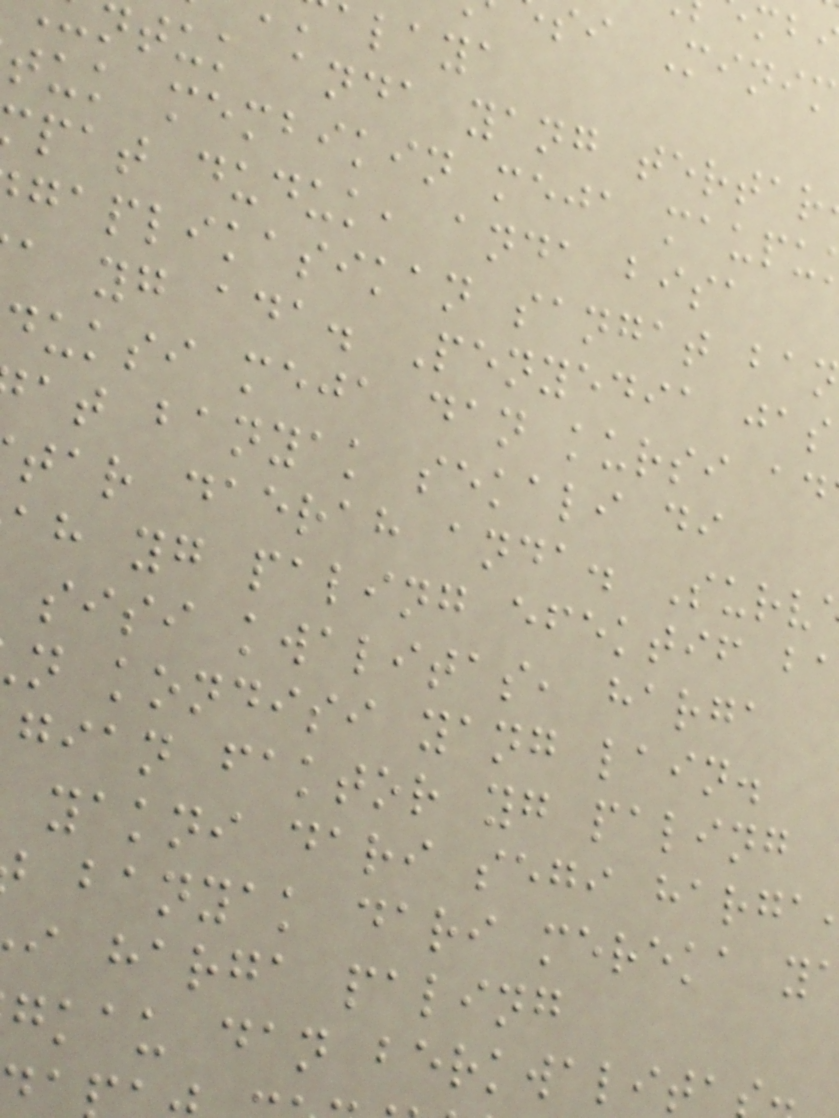si Minim
alaya
tuk anda yang tertar
tuk membikin meja maupu
pat duduk, anda bisa
gaplikasikan sangat ban
a yg ada. Penyedia jas
duksi meja dan kursi ad
at banyak sekali di
tar daerah anda. Surv
ah yg paling efektif b
sisi kwalitas, harga
n kondisi yang lain.
gian faktor yg paling
yakni dari segi harga
banyak dari mereka y
i harga paling
gkau dan berkwalit
